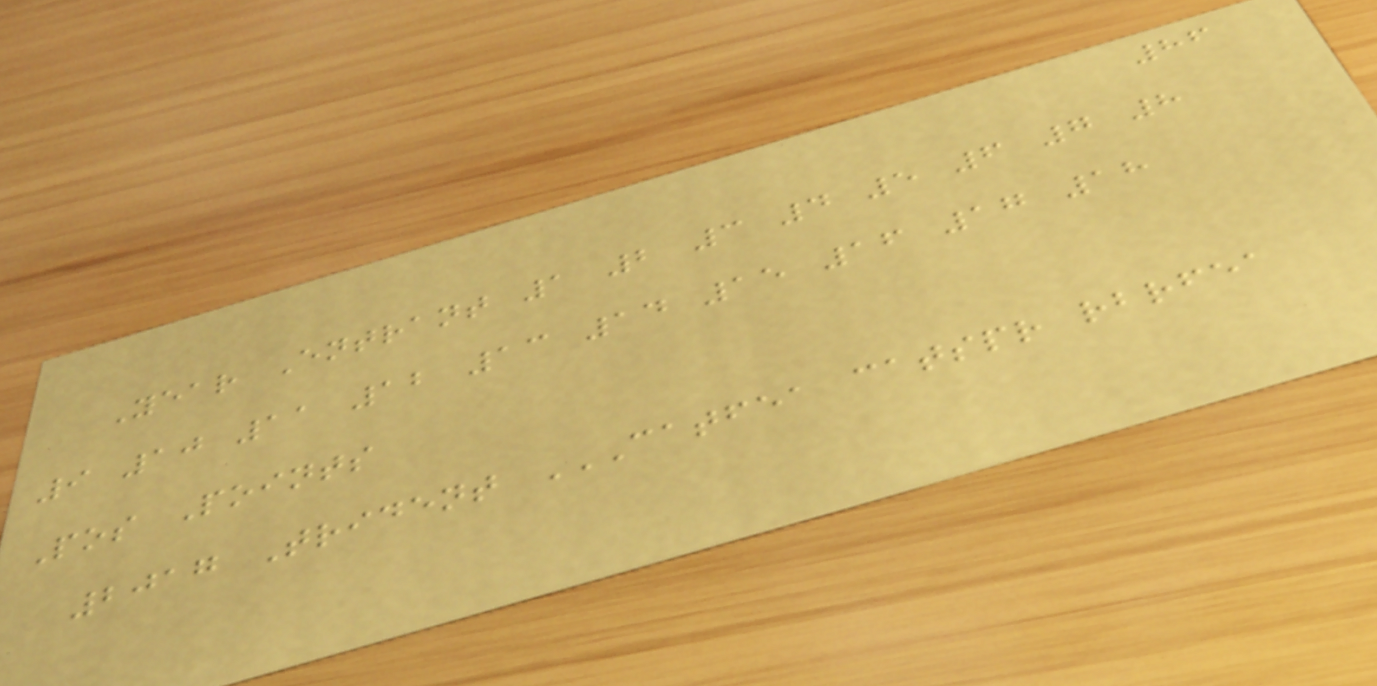86
Year Entrant 1 2 3 4 5 6 7 8
9 10 11 12 13 14 15 16 17 18
Pos Points
2017 Trident CATFEA CATSPR RBRFEA
